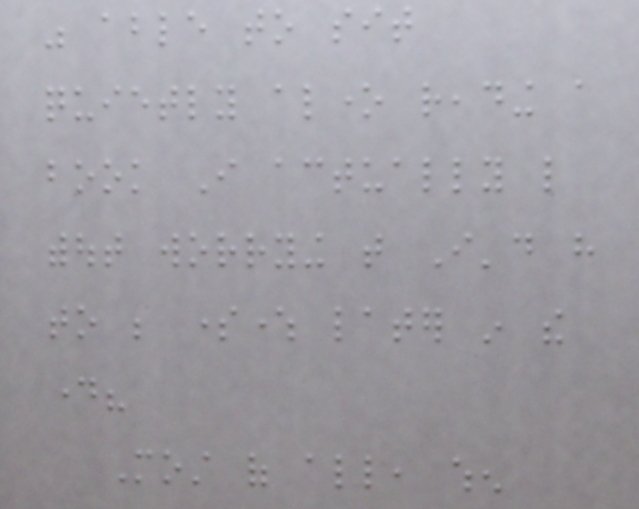was able to sit
quietly alone reading a
book I actually like
without worrying that I'd have
to be somewhere later in the
day?
Most of all, when
